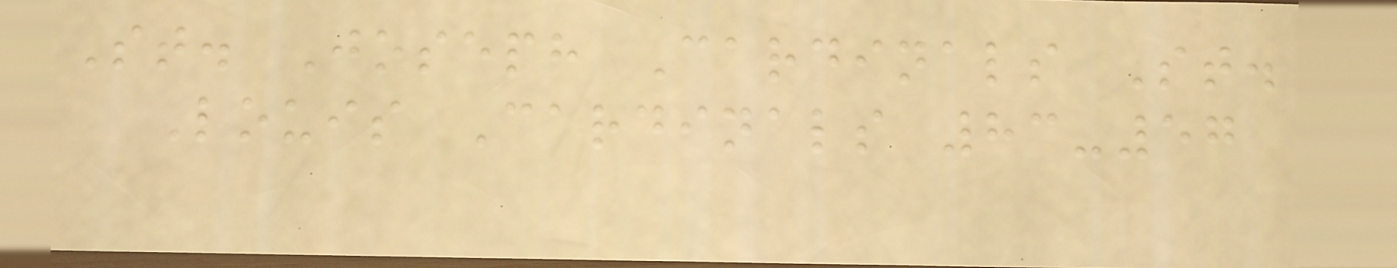St. Joseph Cardinals St.
Louis Cardinals 83-57
